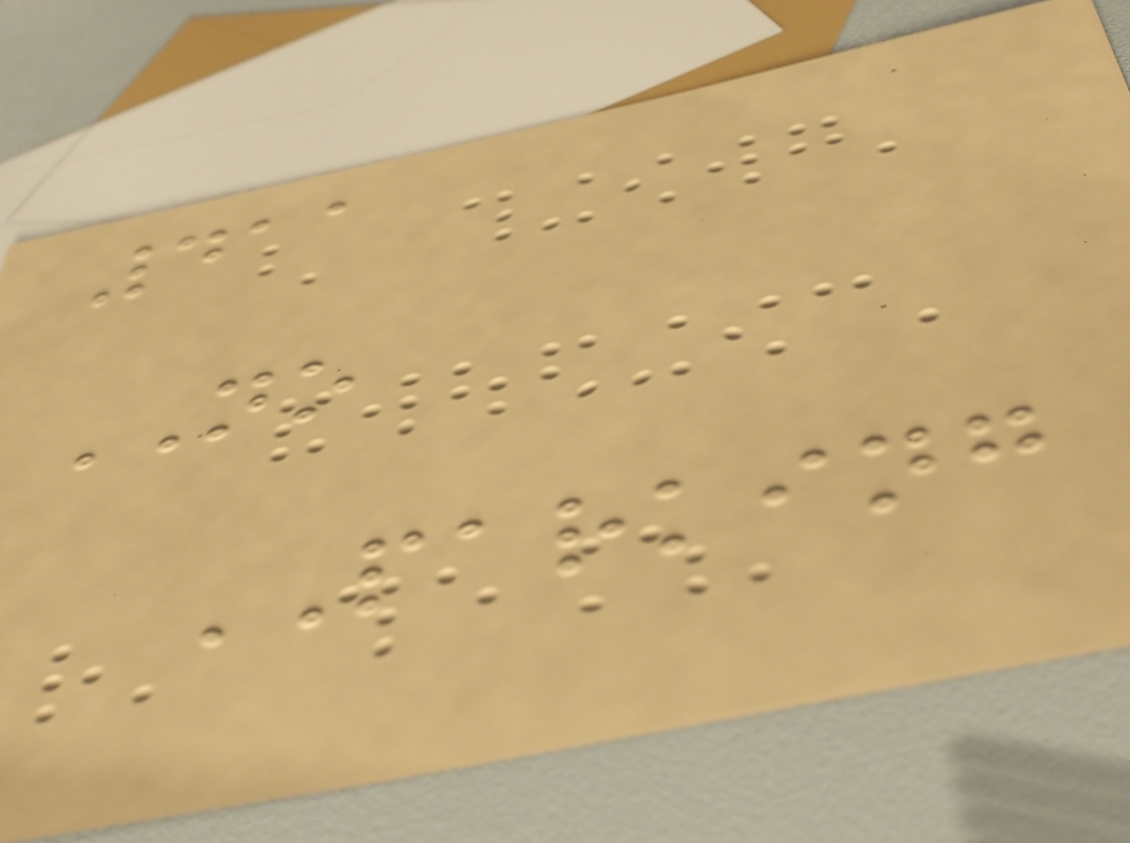411
NO
PARKING
